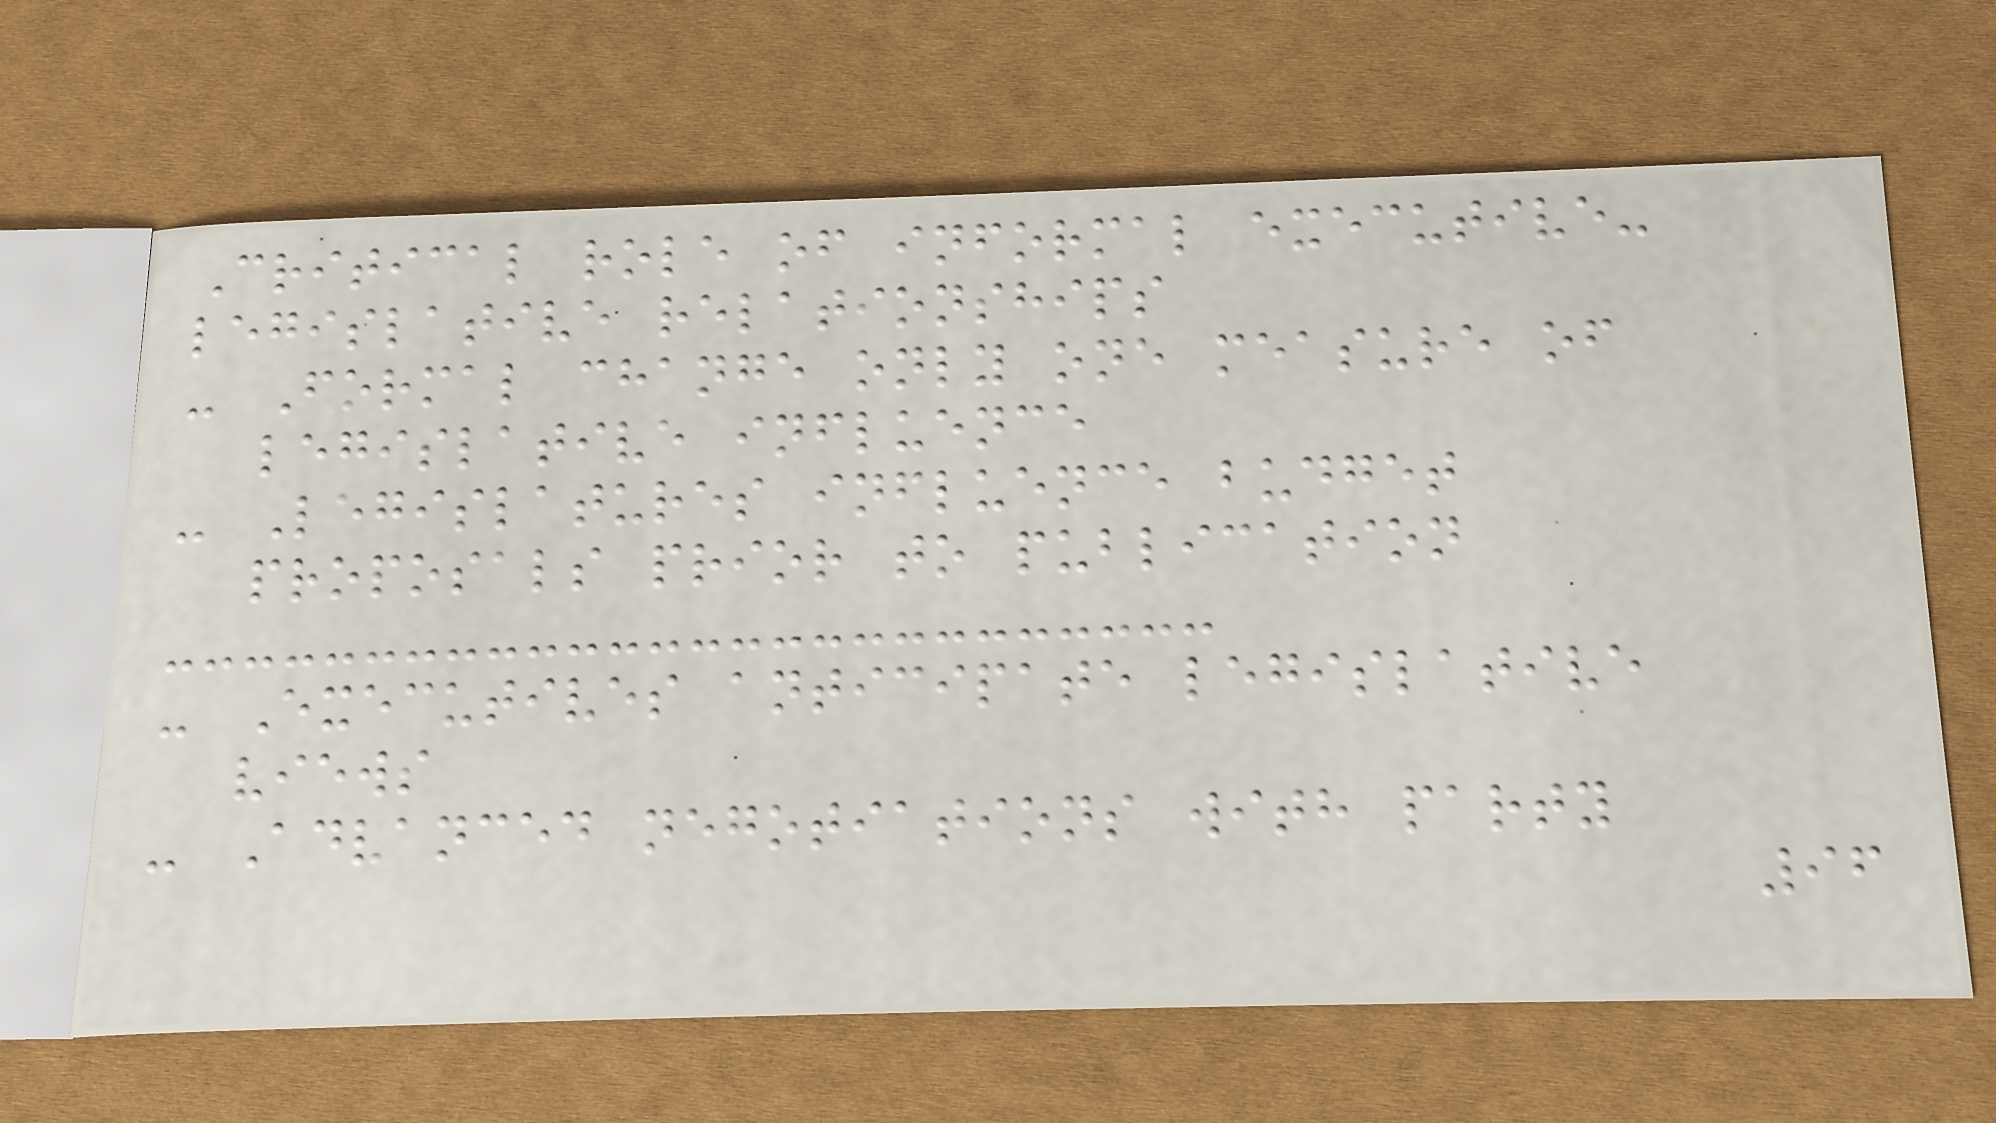Critical role of informal executive-
legislative relationships
- Formal change only one measure of
legislative influence
- Legislatures influence budget
proposals prior to publication
- Executives anticipate legislative
views
- Advanced negotiations with party
96
